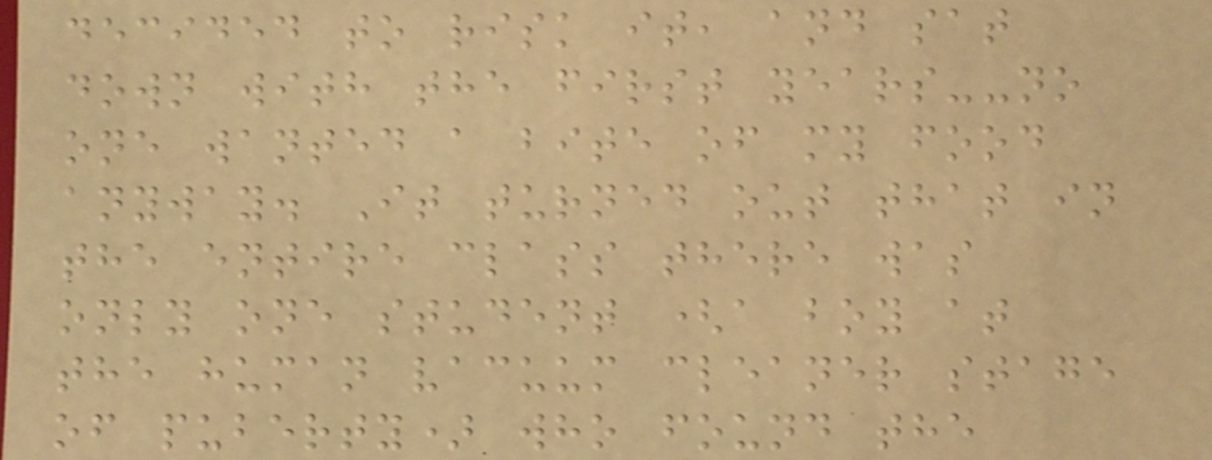decided to risk it, and sat
down with the first years--no
one wanted a bite of my food
anyway. It turned out that in
the entire class there was
only one student (a boy at
the human vacuum cleaner stage
of puberty) who found the
